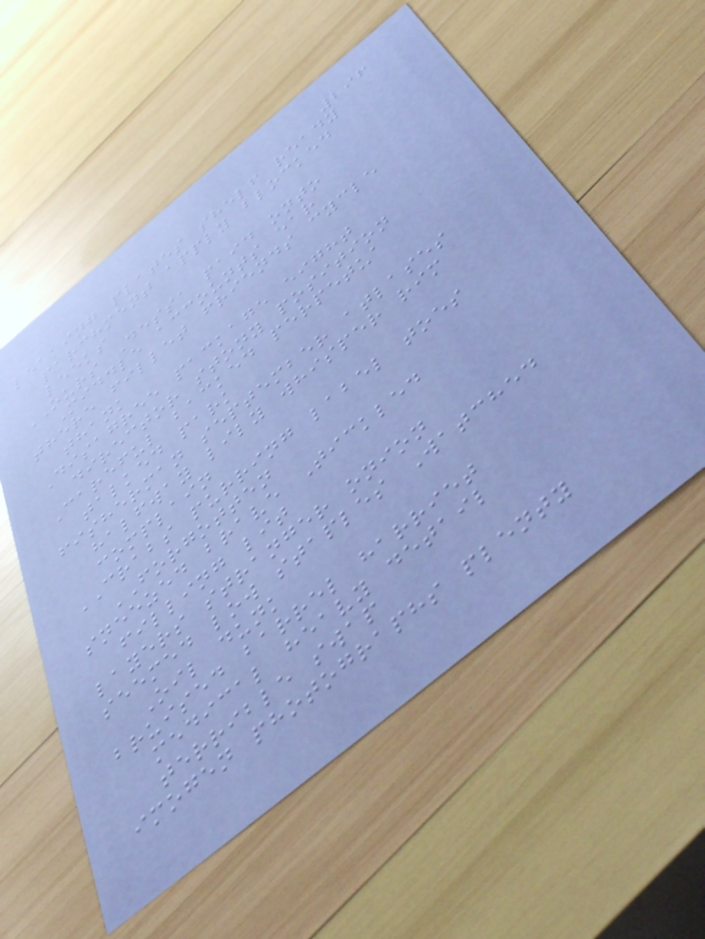296
leaking plates shelf ready
parchment apply blocked
leeks
OURS Dessa paid onto
Middle accounts ear
there fillet friends cycle
thank
Disagree package eight
director stony position
Careful backed perpetua
talked park
fisherman september atlases
halfway lily whisper rim
complain
CRABS purring label toes
FORGOTTEN
sneezed brave Tickled
filling lit
layers stranger onion
seemed low staples Watched
Oil dunk
bruised barrel harriet
medical heavy detail
terrible swap
imogen photographs plenty
